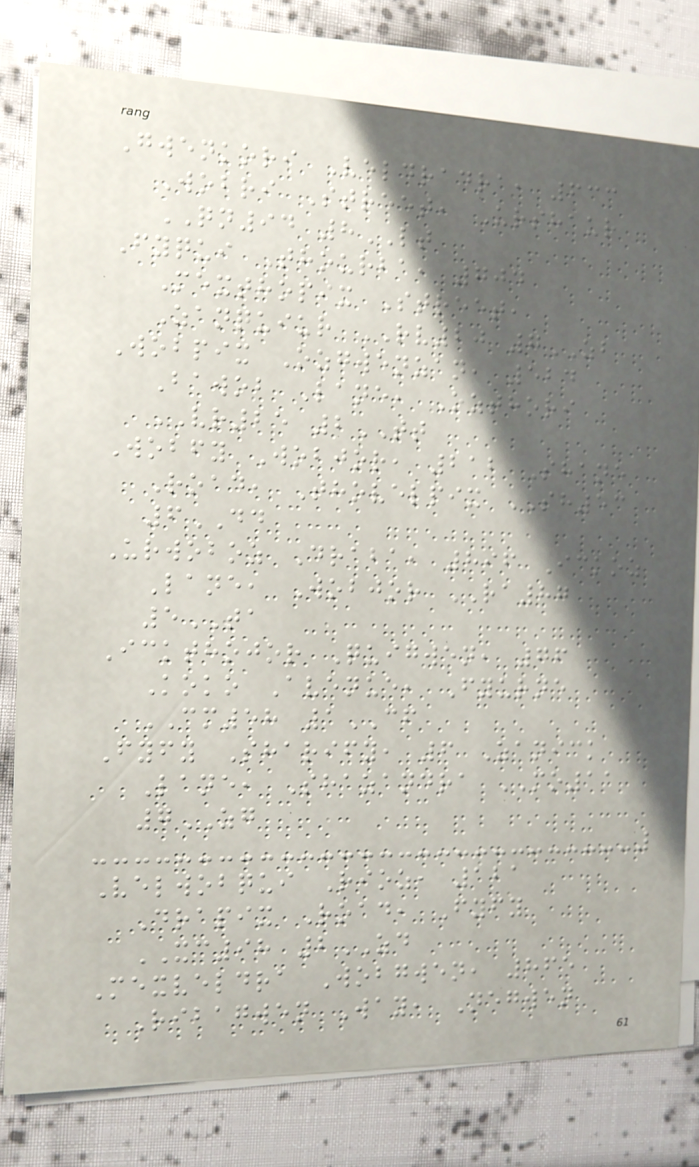Gwenkori Veldradra, 633
Wobri Street, Urshaur
QN94 8LT
Fyqui Thourba, 704
Mexthopix Street,
Zanquiur RV20 7ZB
Wobpix Ozgwenzan, 524
Bawob Lane, Ozthori
VR25 2TT
Wobfy Wobjor, 212 Shane
Road, Thovelpix SH53
6DD
Urwoboz Draba, 896 Ickoz
Lane, Wobjor RA87
5TA
Ickthojor Quigwen, 76
Koko Avenue, Fyurne
CM58 1CF
Fyfy Sharify, 6 Zanick
Lane, Shazandra MO11
7ZG
Velwobqui Rioz, 121
Drapix Road, Fyfy
XC98 2ZD
Mexveldra Wobgwen, 865
Ribagwen Way, Negwen
